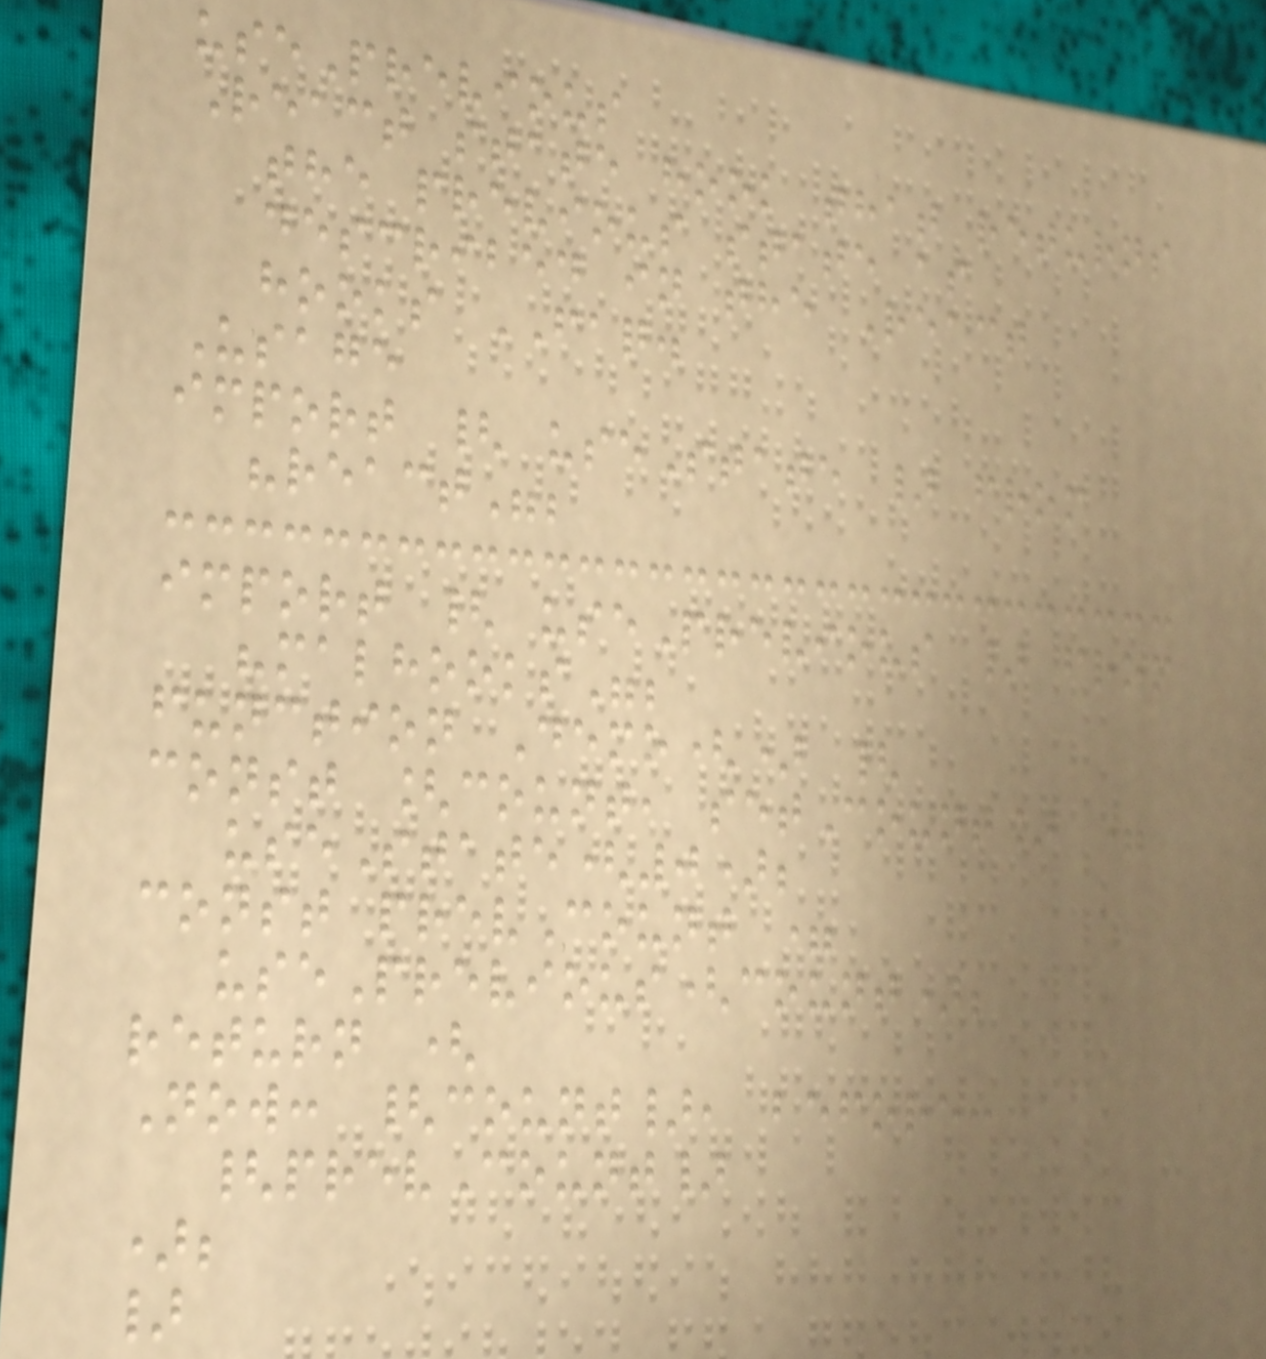usePrevious
React state hook that returns
the previous state as
described in the React
hooks FAQ.
Usage
import { useState } from
"react";
import { usePrevious } from
"malhooks";
function Demo() {
const [count, setCount] =
useState(0);
const prevCount =
usePrevious(count);
return (
Now: {count}, before:
{prevCount}
);
}
